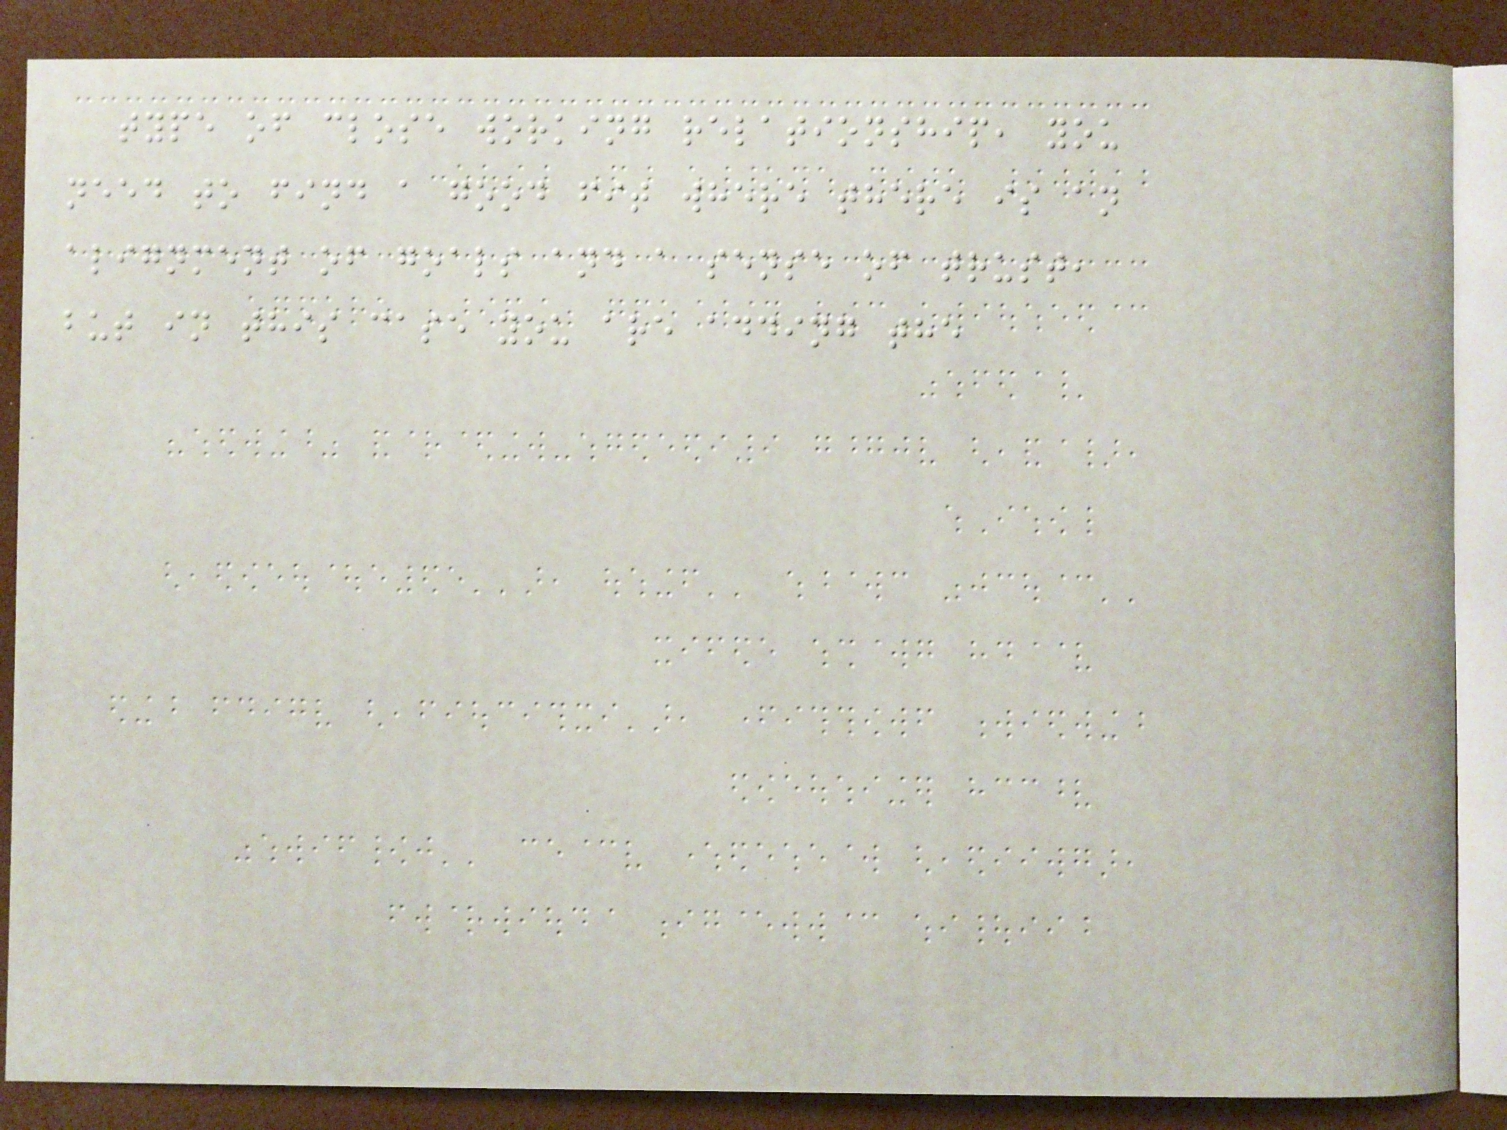type of close working relationship, you
need to find a good fit where there is an
alignment of goals and a sense of trust,
but in this case you are adding the
